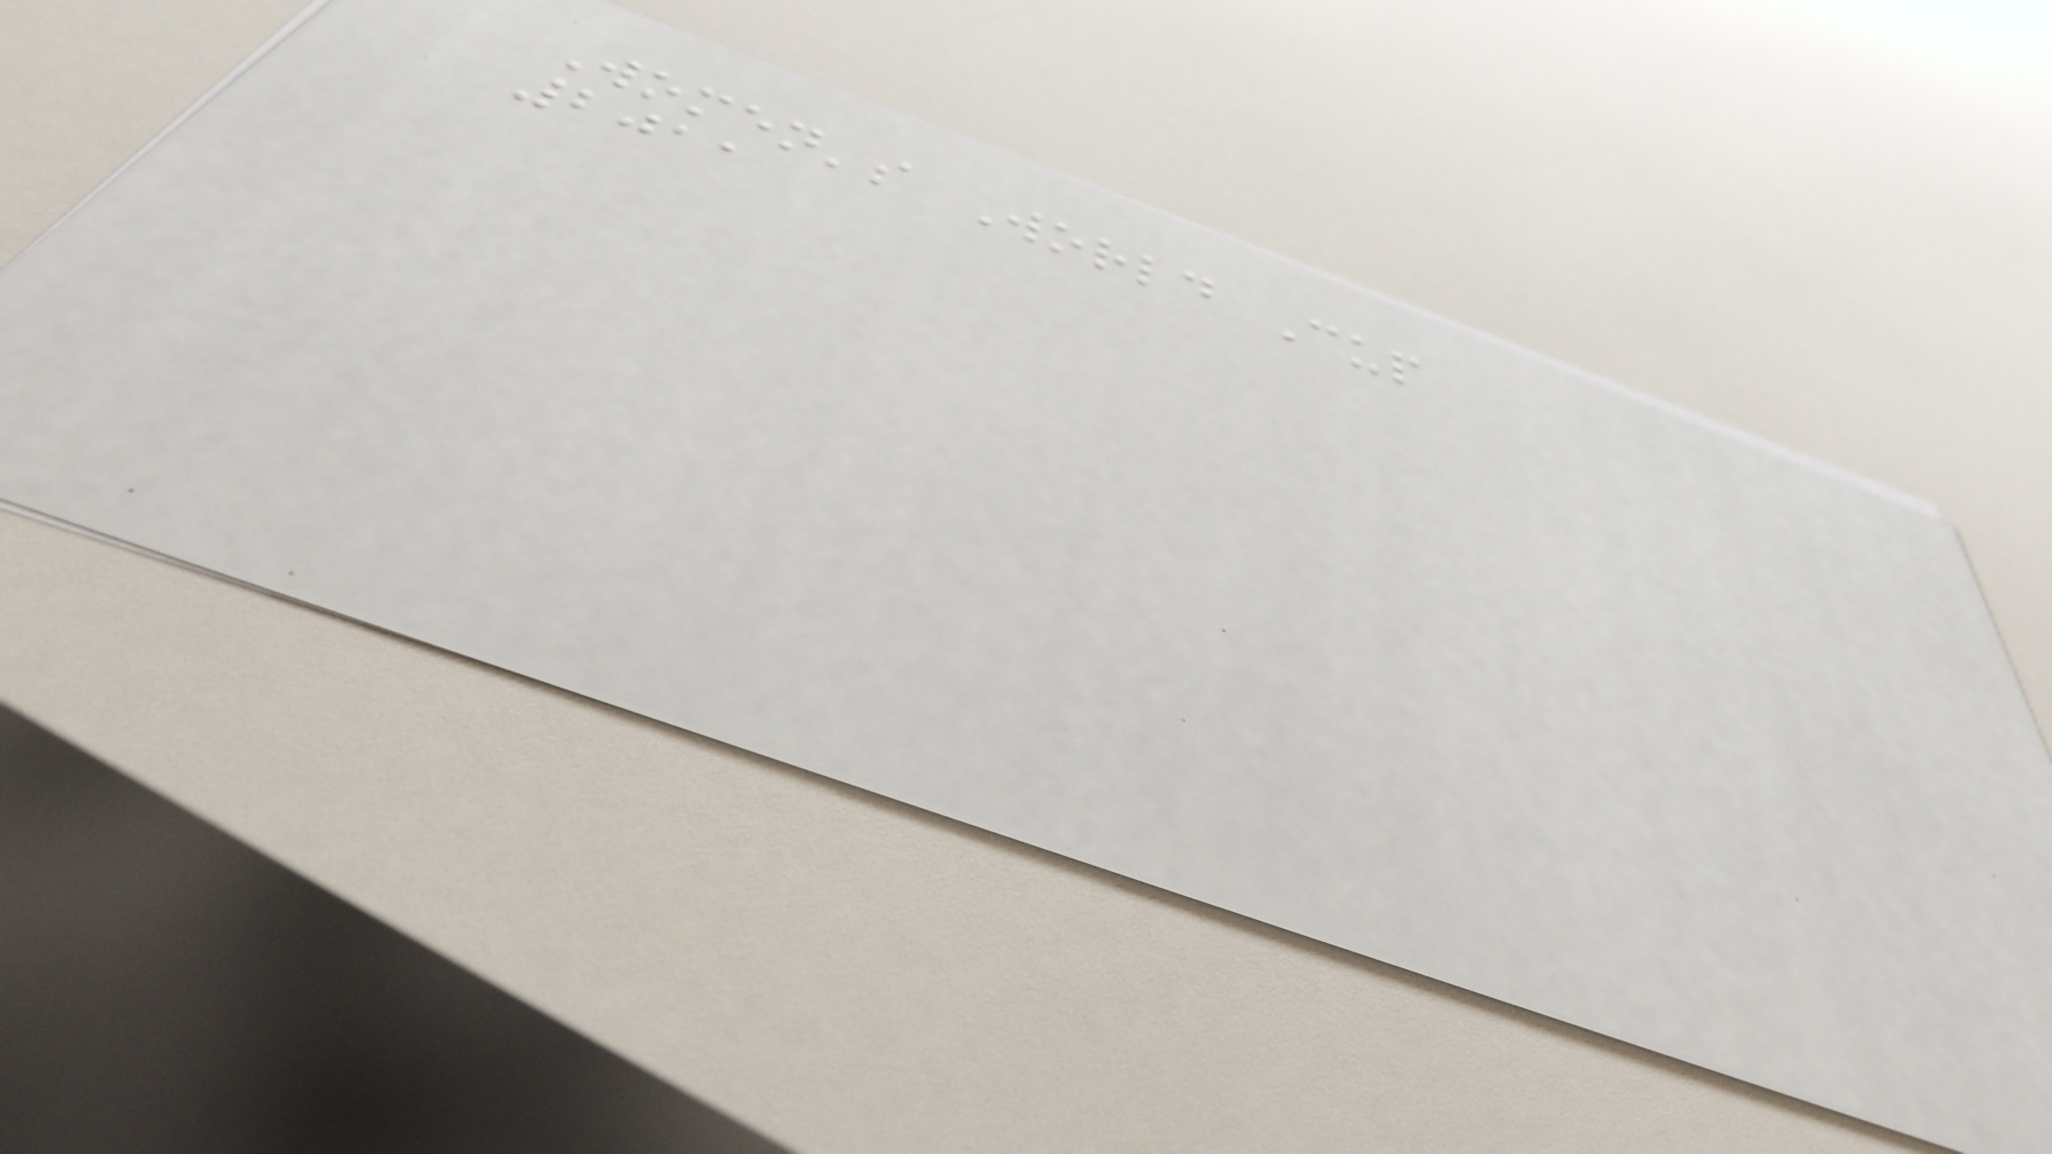Women's World Cup
2011
